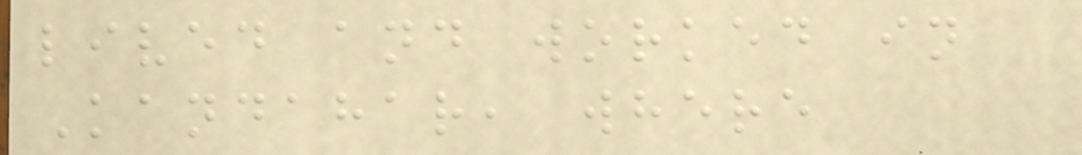lived and worked in
Kandahar, where
